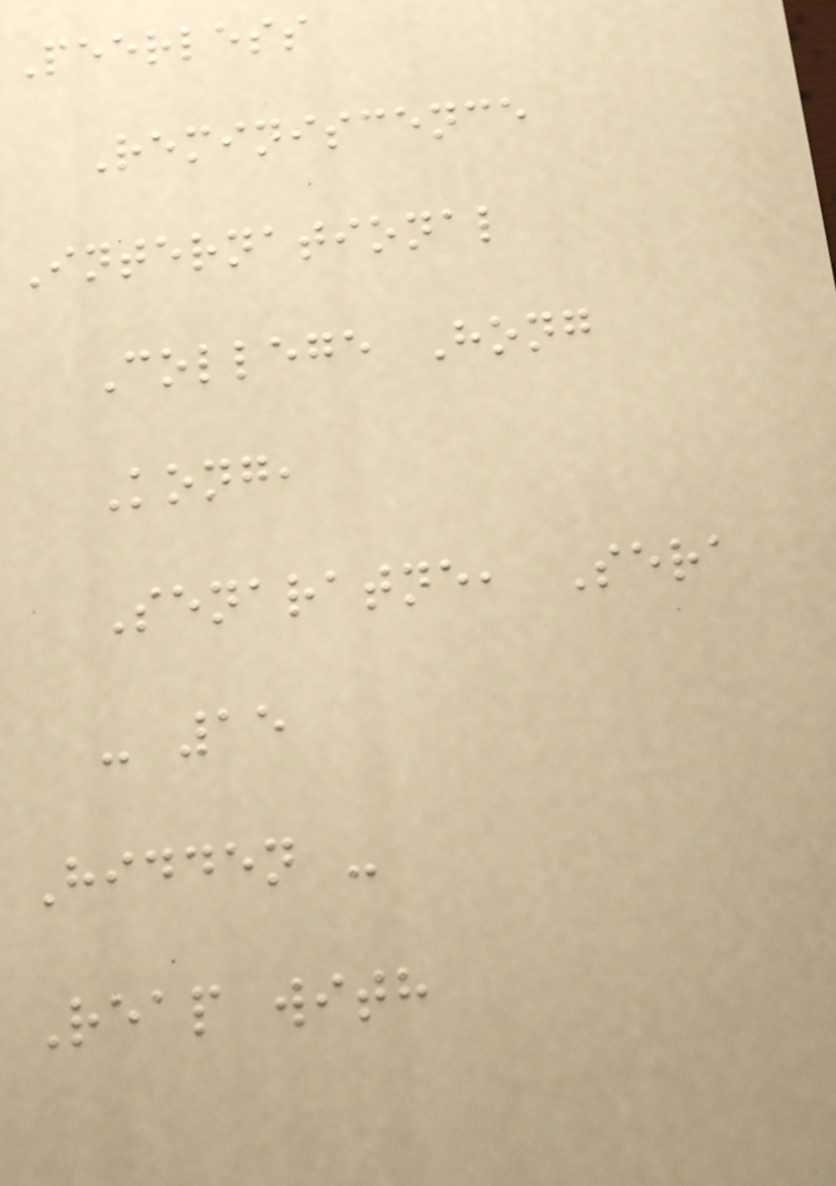Peerless
Reminiscence
International
College Hong
Kong,
Senaratne, Sera
- 15
Hidden -
Reap with
